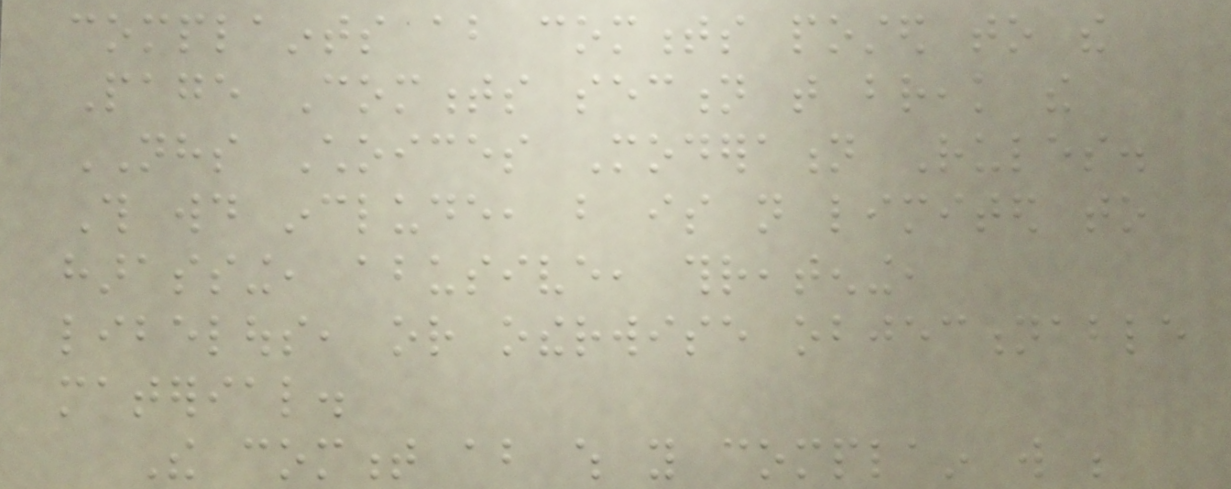complaints about comments posted to the
Page Comments section that break the
NHS Choices Moderation Rules.
This would include, but is not limited to
harassing, abusive, threatening,
libelous, or otherwise objectionable
material.
The comment about which you complain will be
